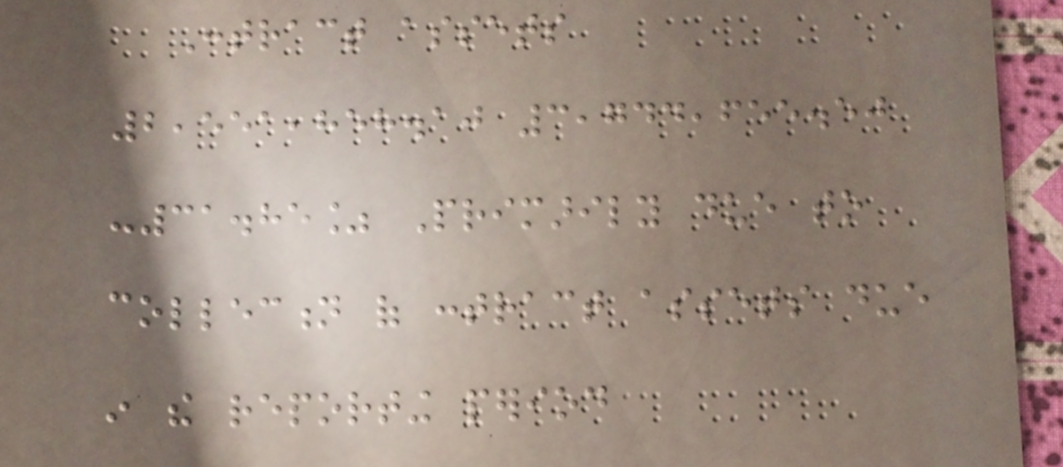Contract assets
2,551,858.10 3,744,655.50
-31.85% Primarily due to
collection of contract assets due
in the reporting period
